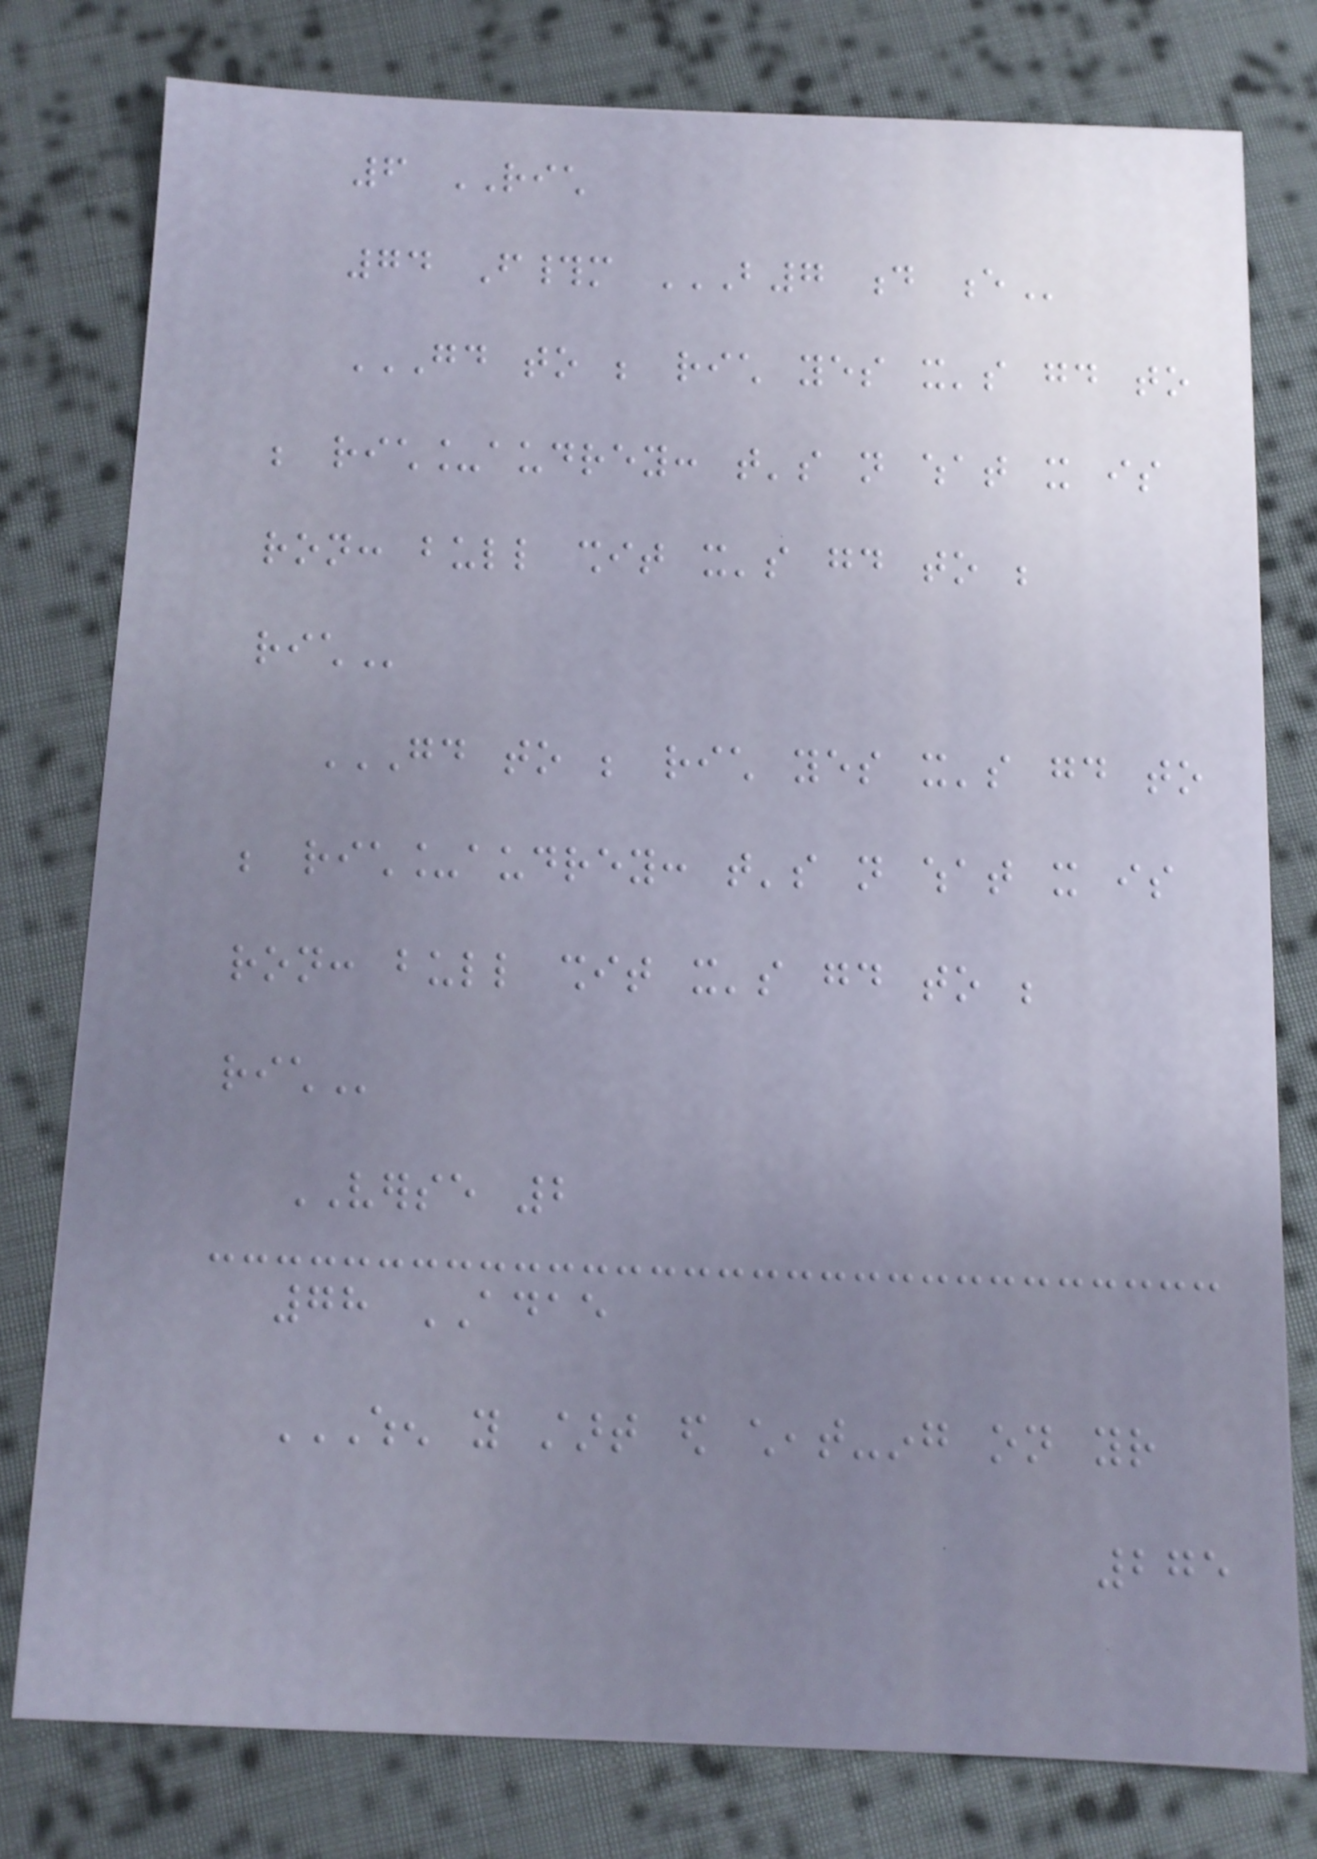6 RICH
74 F#m B7 D E
GOOD TO BE RICH YES IT'S GOOD TO
BE RICH_AUDREY: THAT'S NOT WHAT IT IS
RON: BULL SHIT IT'S GOOD TO BE
RICH
GOOD TO BE RICH YES IT'S GOOD TO
BE RICH_AUDREY: THAT'S NOT WHAT IT IS
RON: BULL SHIT IT'S GOOD TO BE
RICH
VERSE 2
78 ADAE
WHEN YOU START ED CHEAT-ING ON YOUR
275
